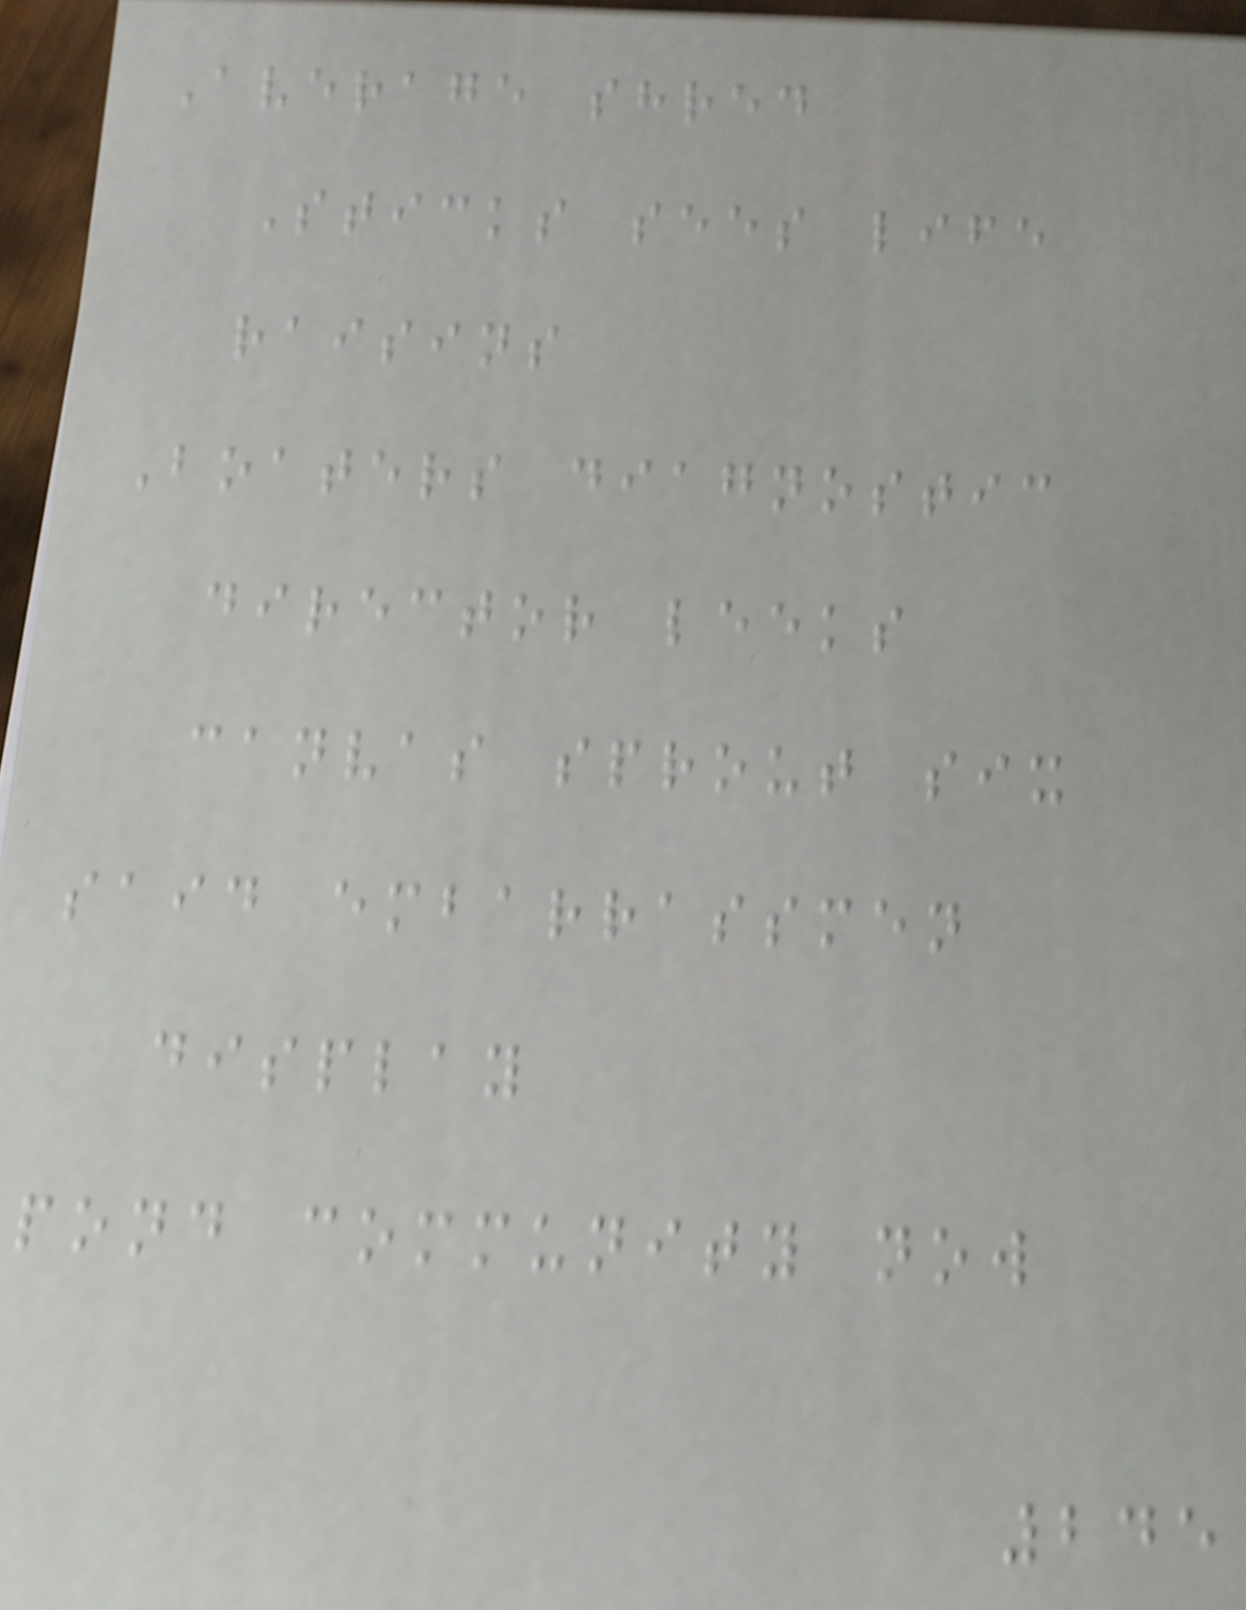Average shred
Sticks sees life
raisins
Boaters diagnostic
director leeks
canvas sprout six
said embarrassmen
display
pond community now
245
